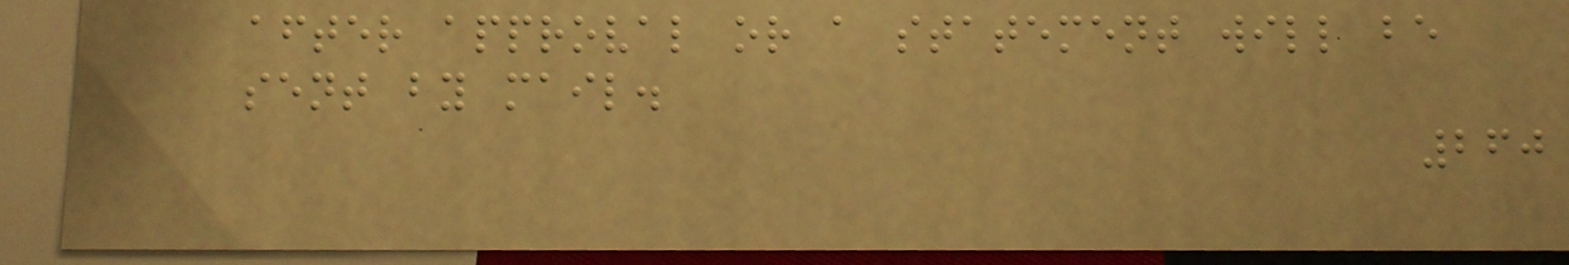after approval or a statement will be
sent by mail.
260
